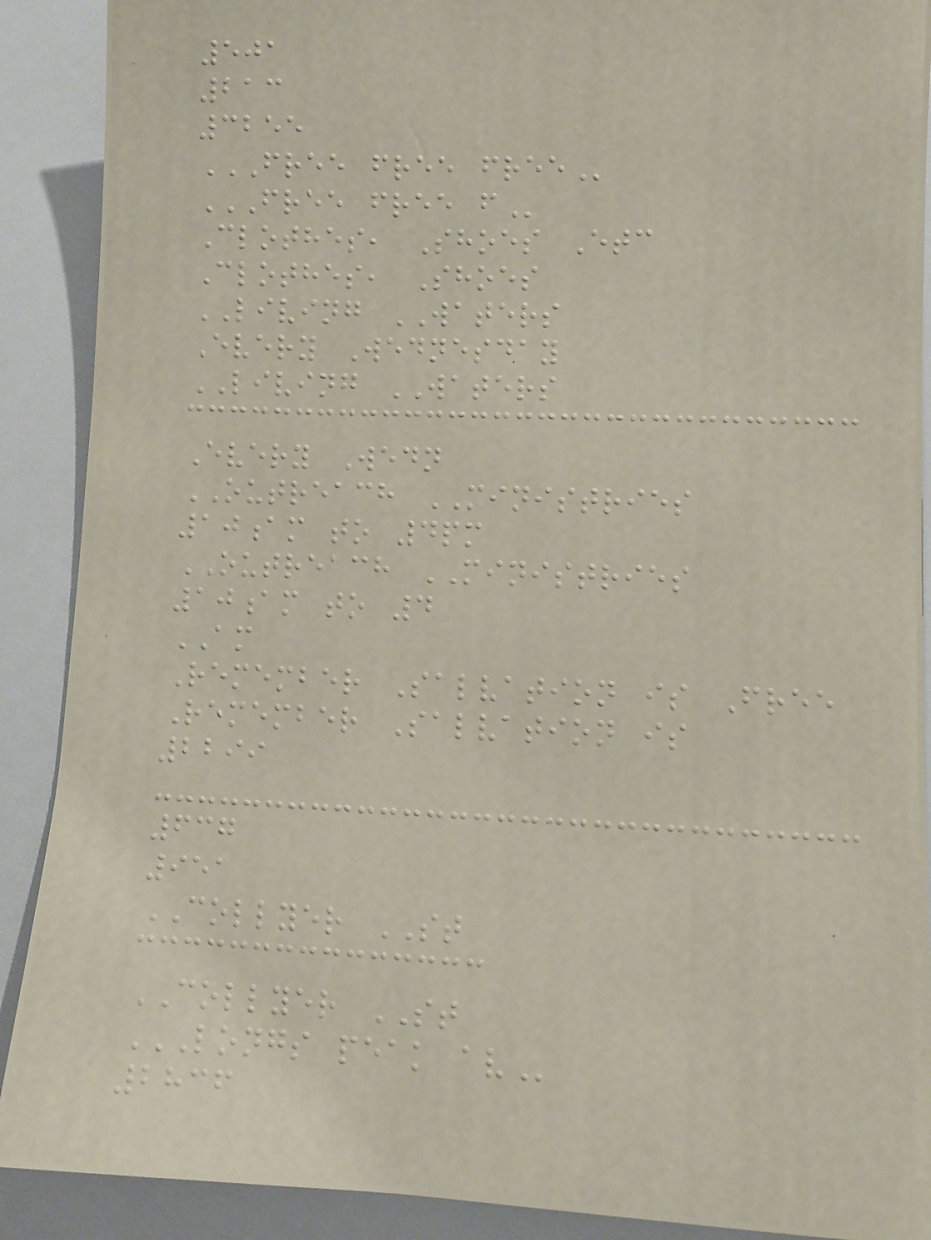501
213
3255
FREE FREE FREE
FREE FREE F
Clothes, Shoes Etc
Clothes, Shoes
LIVING WATERS
Every Wednesday
LIVING WATERS
Every Wedn
OUTREACH MINISTRIES
10am to 4pm
OUTREACH MINISTRIES
10am to 4
AM
Remember Salvation is Free
Remember Salvation is
2299
637
951
COLLYER ST
COLLYER ST
LONGS PEAK AV
2836
